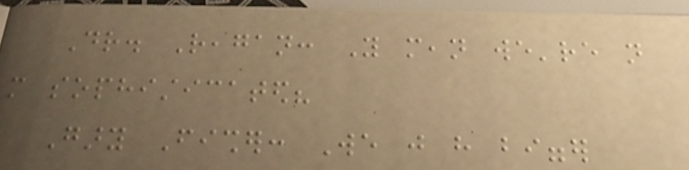Dr. Reagan: You mean we're not
more sophisticated?
Gary Fisher: We just have bigger
